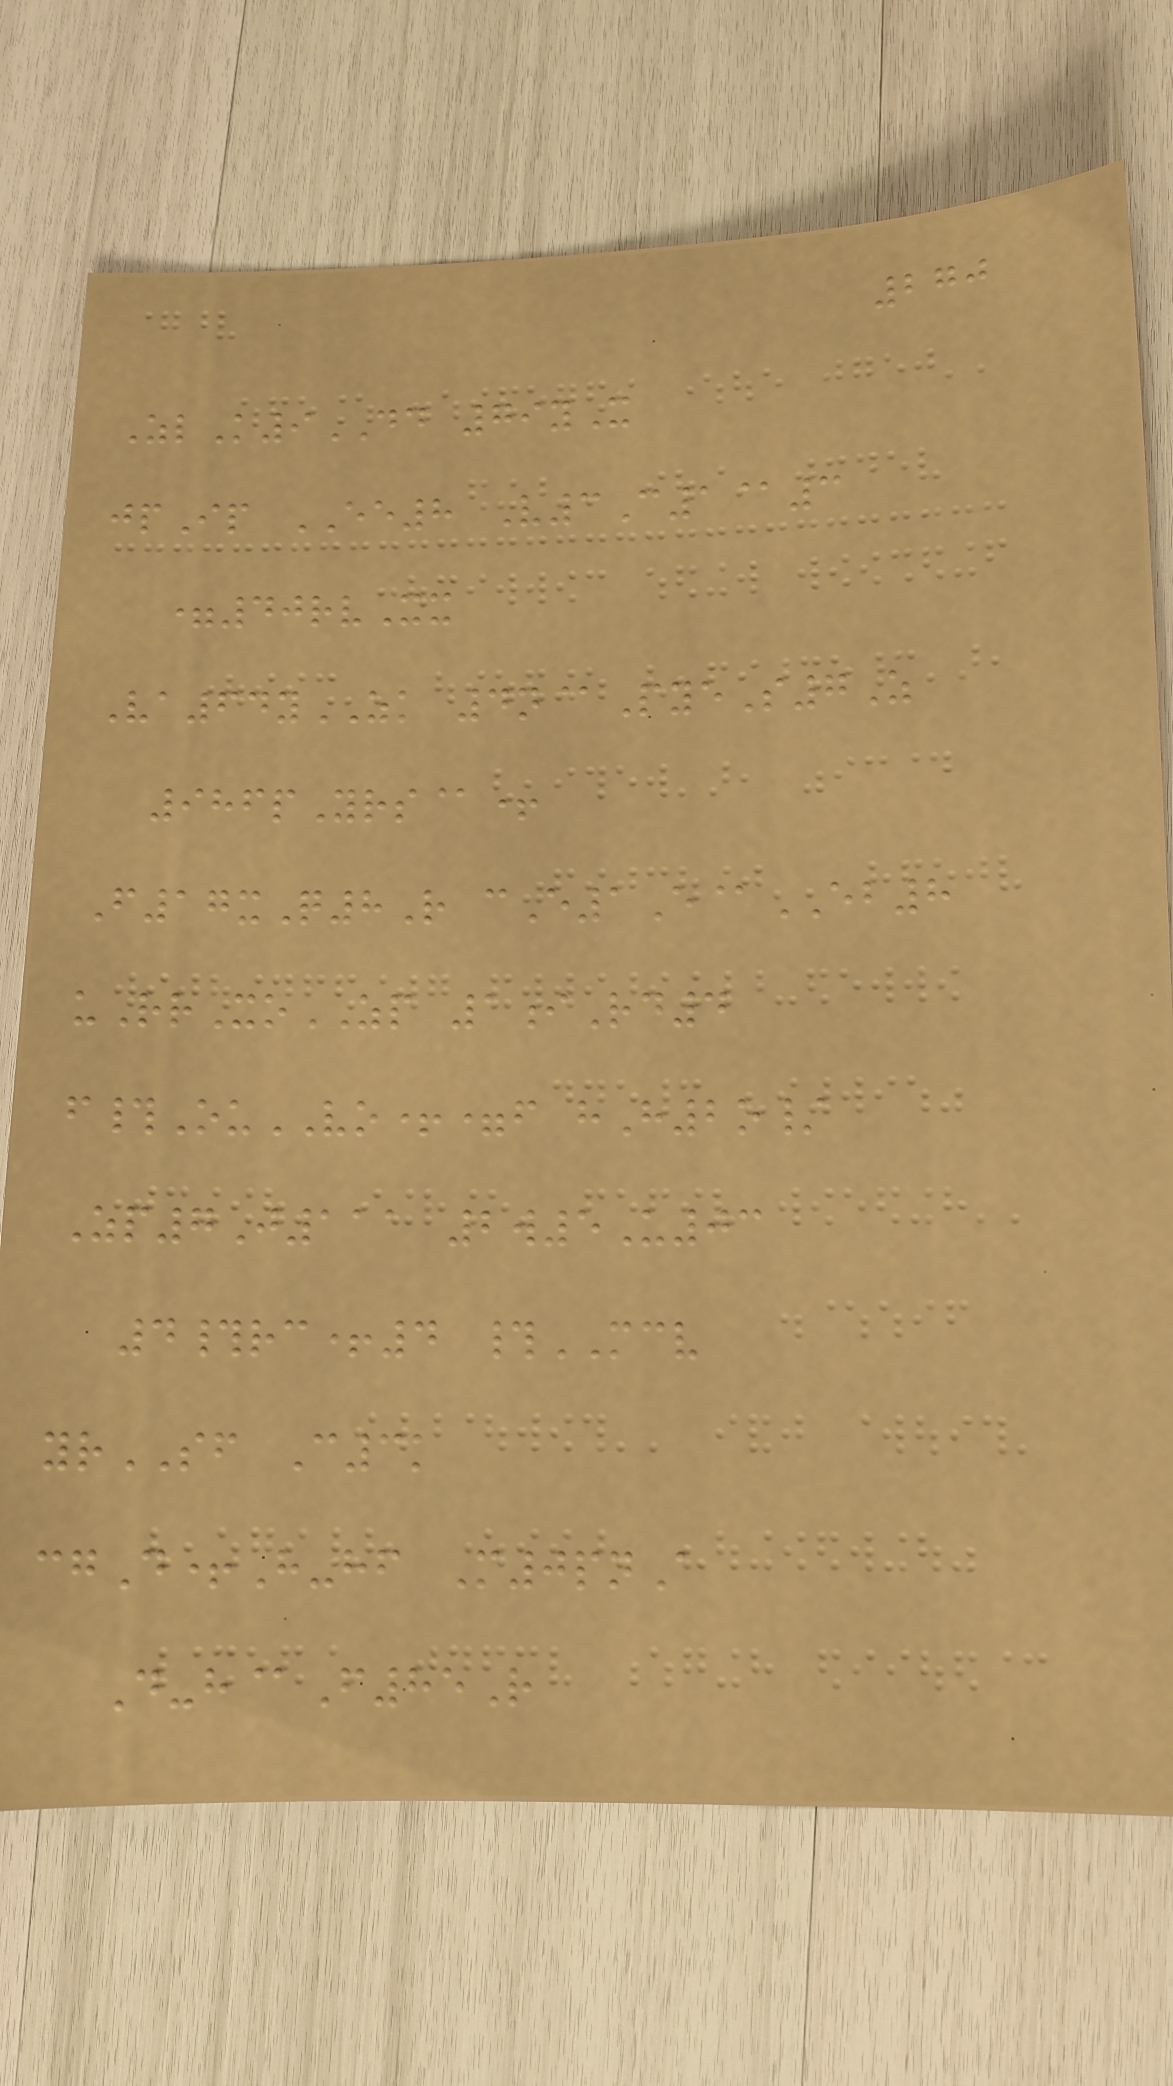270
ZlK9DD 79yX
jpIp EE8 V3C1@3
=40rvXx
Va64yZK 4n@PyeS7Z
986pYrs@+
F17xQ8R cE1E@EB8
uRrXoZP 1iRd4
f#OuVO+=f hH2o/
Zp7J111 2w5U03
4#rc+4 #MCV
yrSF C3k
cgD+H-hf M0pnA
D-h@F85R
